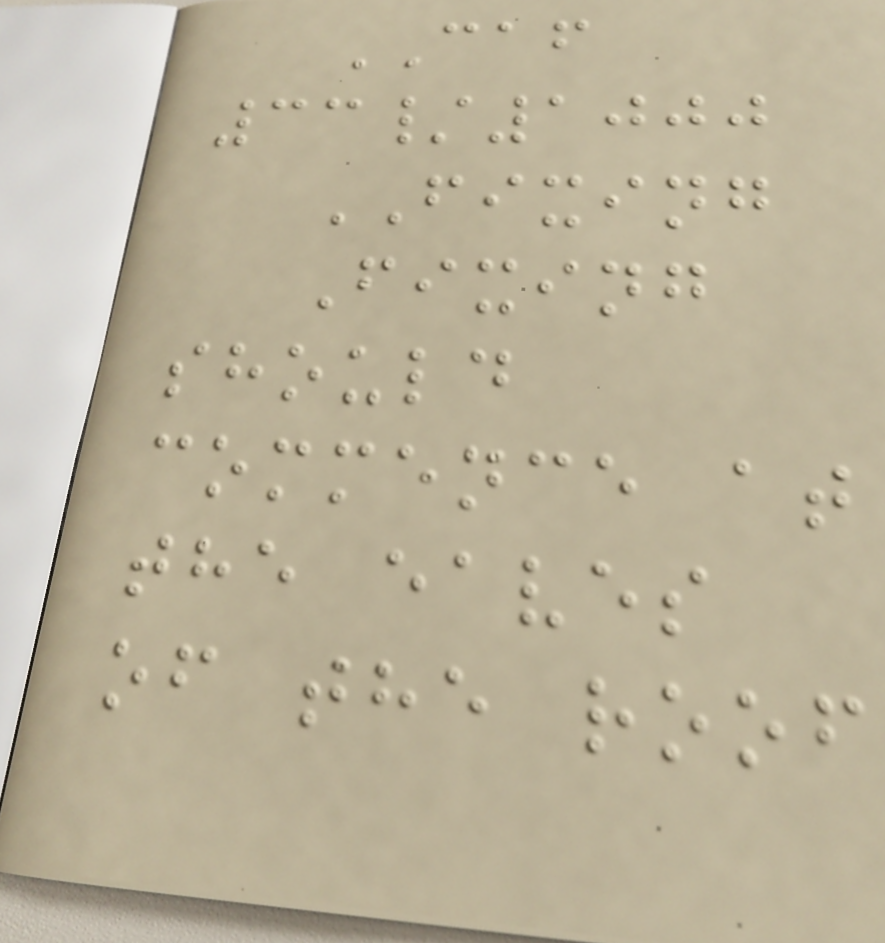CAF
33/1000
FIXING
Fixing
should
commence at
the eaves
of the roof
